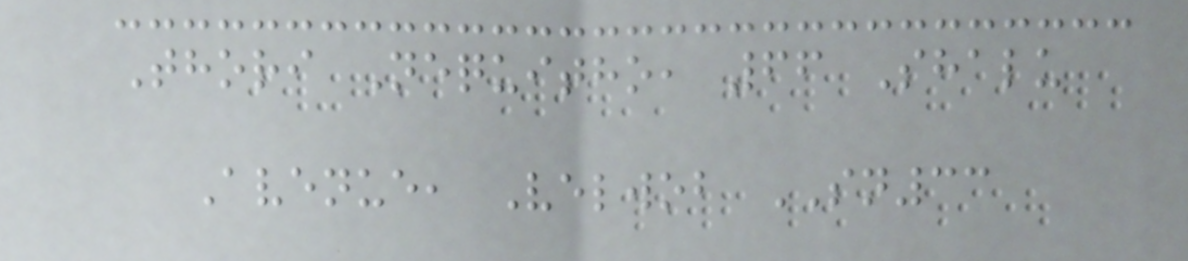Thori Nequitho, 66 Shalu
Avenue, Velwob SN33
